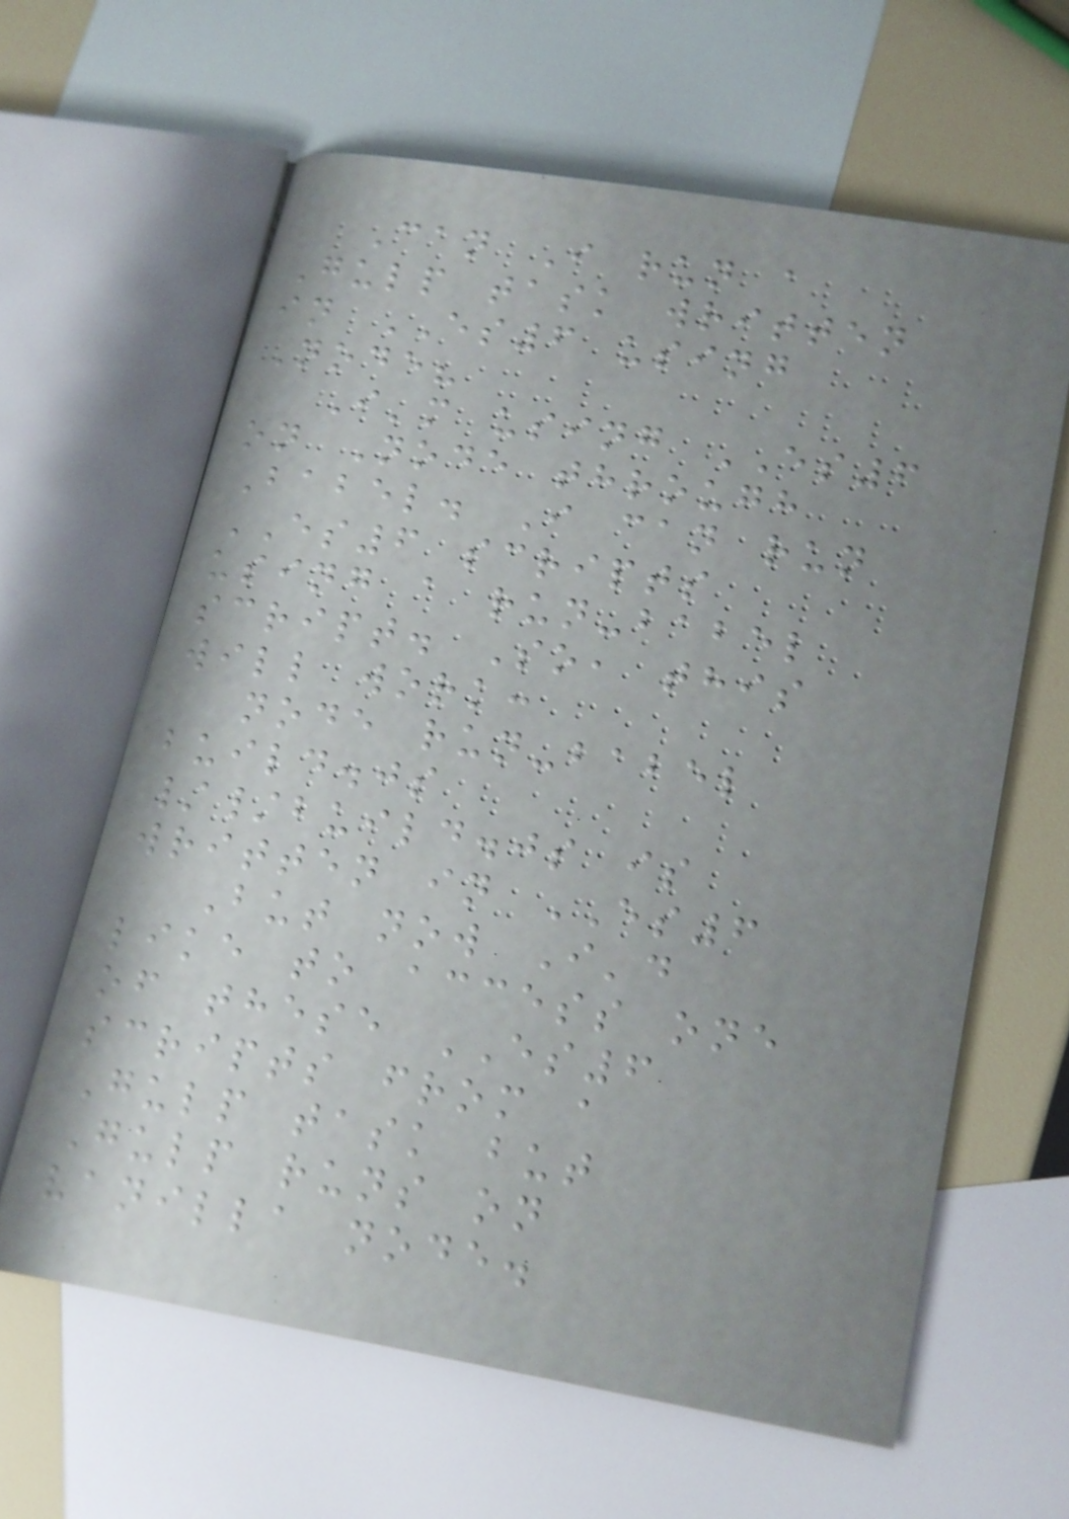Can I run a
Gulp task written
in ES6 using
Node?
I'm using ES6
on Node through
Babel. I can run
ES6 scripts
using a run-babel
script. So, this
will work:
node run-babel
build.js
//build.js is
written in ES6
But now I'd
like to access one
of these ES6
scripts from a
Gulp task but
Gulp runs on
vanilla node.
